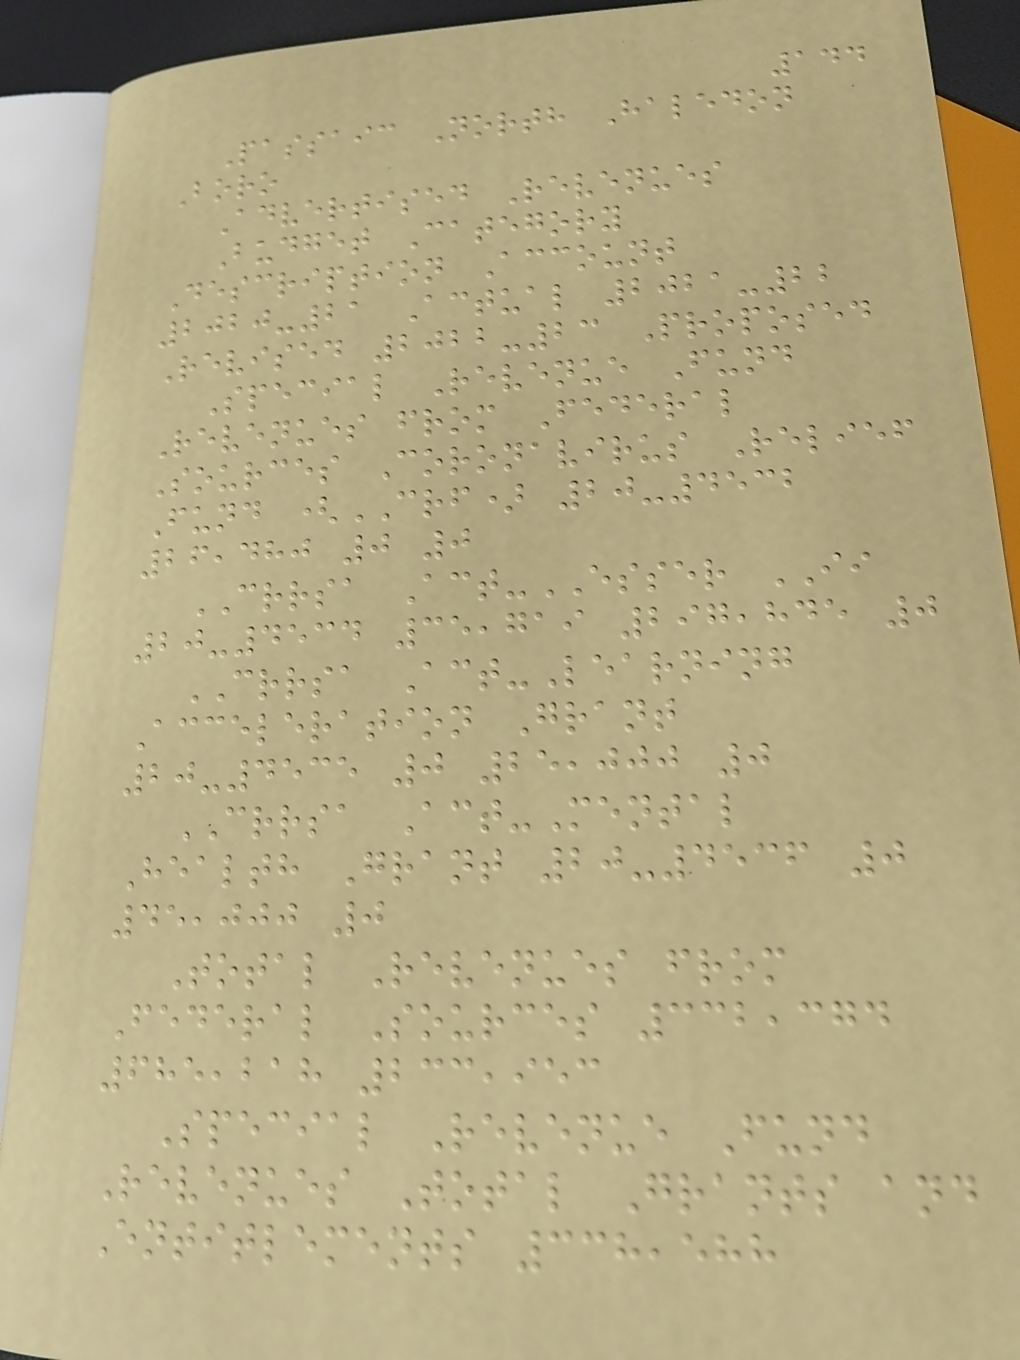144
Passaic North Haledon
Boro
Advertised Revenues
Budget Category
Description Account
2020-21 Actual 2021-22
Revised 2022-23 Proposed
Special Revenue Fund
Revenues from Federal
Sources Coronavirus Relief
Fund (CRF) 20-4532
26,480 0 0
CRRSA Act-ESSER II
20-4534 35,719 297,845 0
CRRSA Act-Learning
Acceleration Grant
20-4535 0 25,000 0
CRRSA Act-Mental
Health Grant 20-4536 0
45,000 0
Total Revenues from
Federal Sources 332,374
685,218 233,953
Special Revenue Fund
Revenues Total Grants and
Entitlements 338,588
